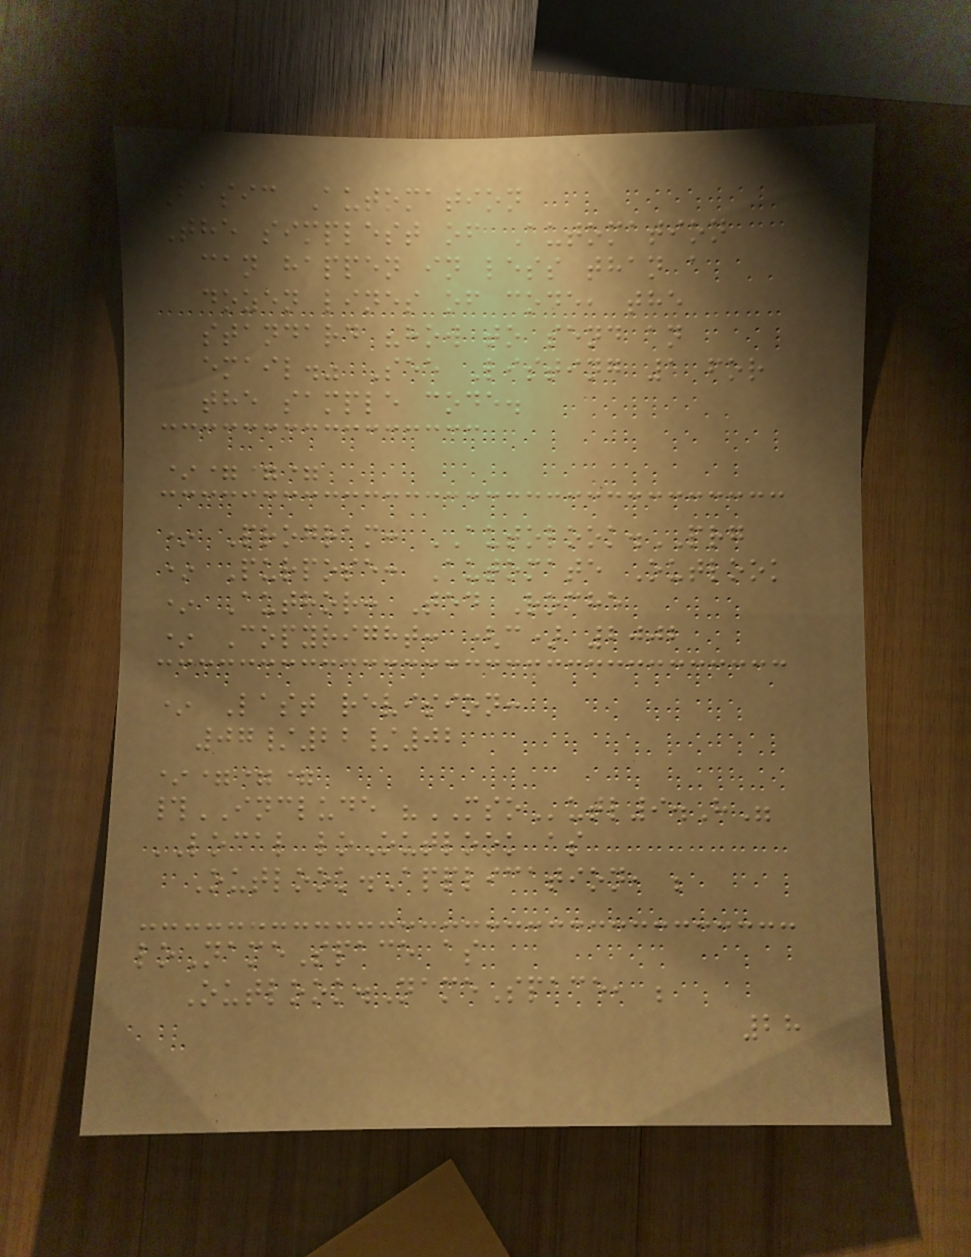Basic Automation
The simplest of Automation
can happen in less than a
dozen lines of code, the
standard "how to send an
email." See Listing 1 for
the sample code.
*===
* Program: AUTOLOOK.PRG
* Purpose: Automate Outlook
* Author: Ted Roche
* Copyright: (c) 2002
* Last revision:
07/22/02
*===
#INCLUDE "MSOutl9.H"
LOCAL loOutlook as
Outlook.Application, ;
loNameSpace as
Outlook.NameSpace, ;
28
